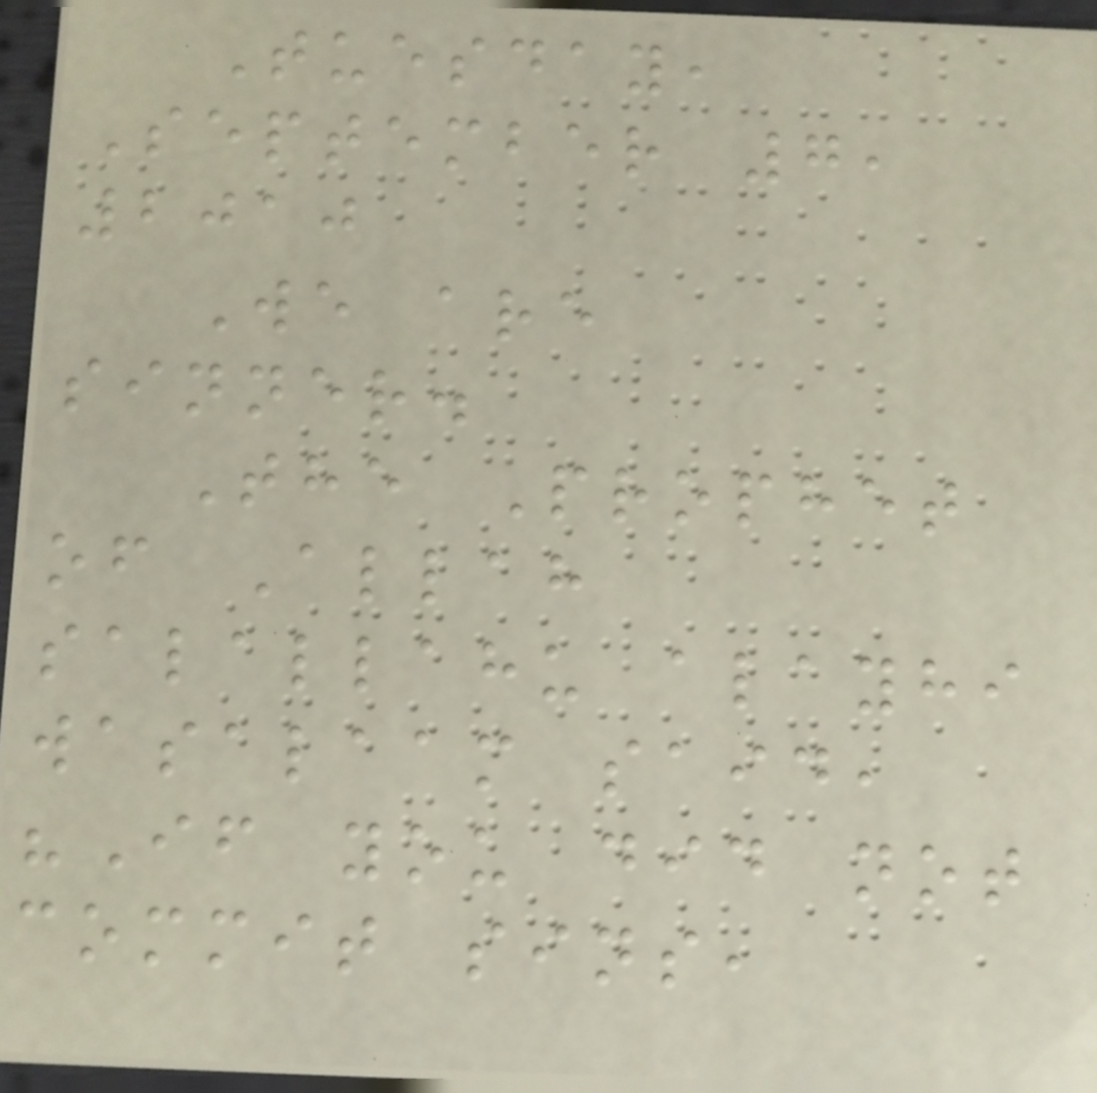Tuesday,
September 7,
2010
We are
sinner.
The Prophet
of Allah
salallahu alayhi
wasalaam said,
"If you did not
commit sins,
